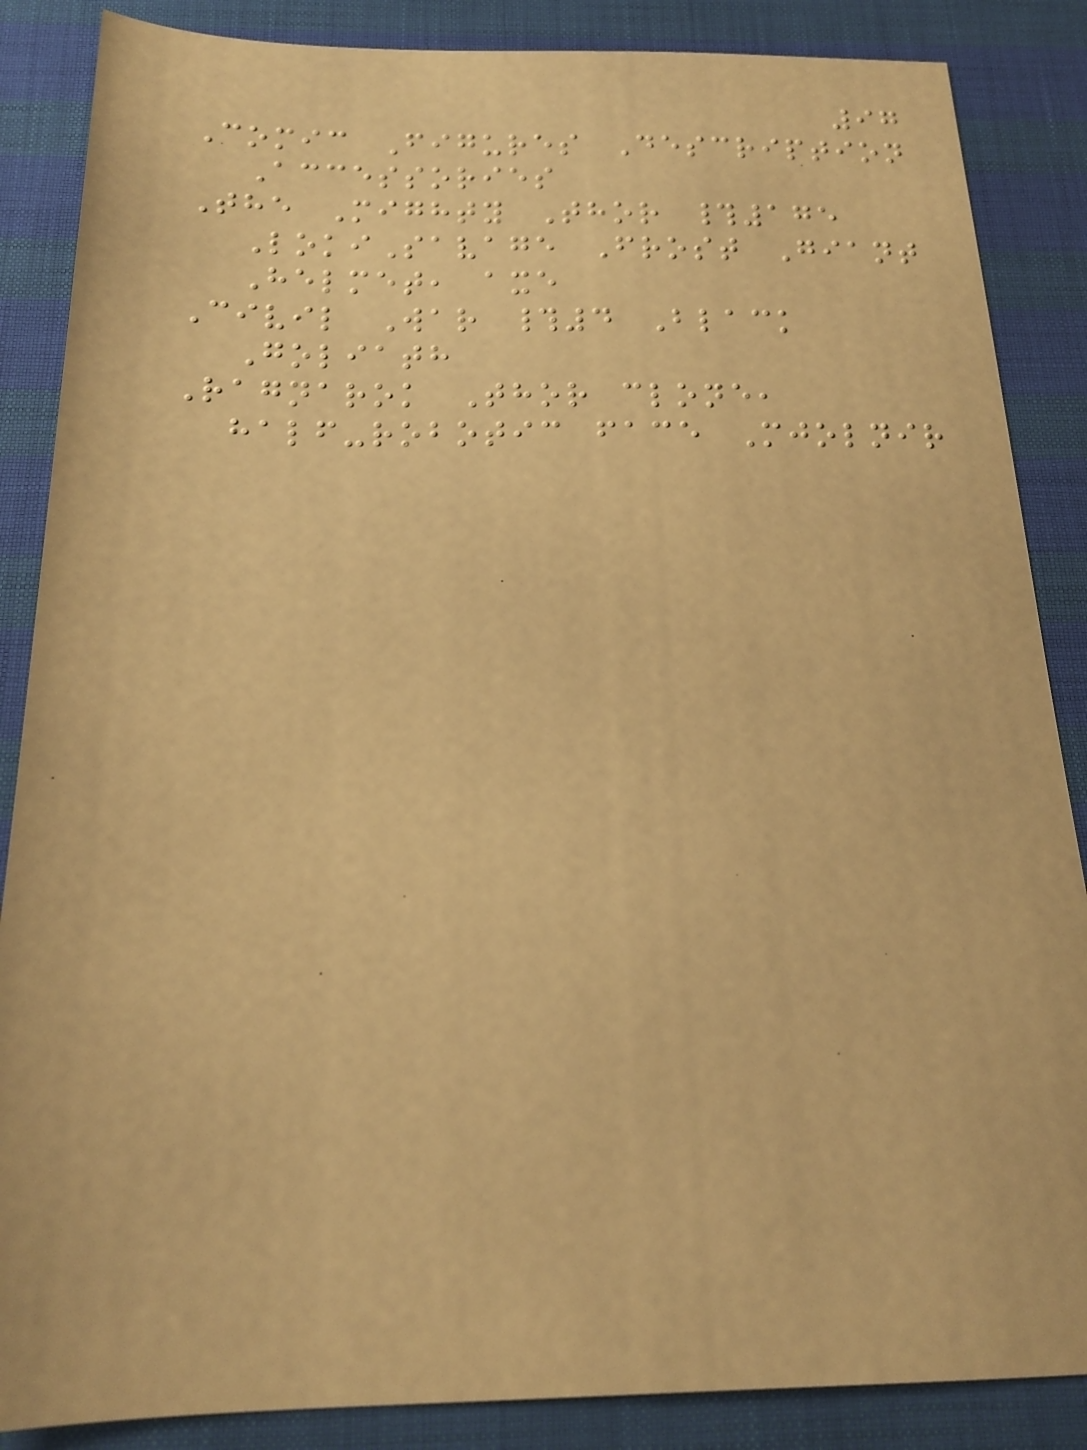97
Comic Figures Description
Accessories
The Mighty Thor #175
LokiSavage Frost Giant
Helmet, axe
Civil War #4 Black
Goliath
Ragnarok Thor clone,
half-robotic face Mjolnir
